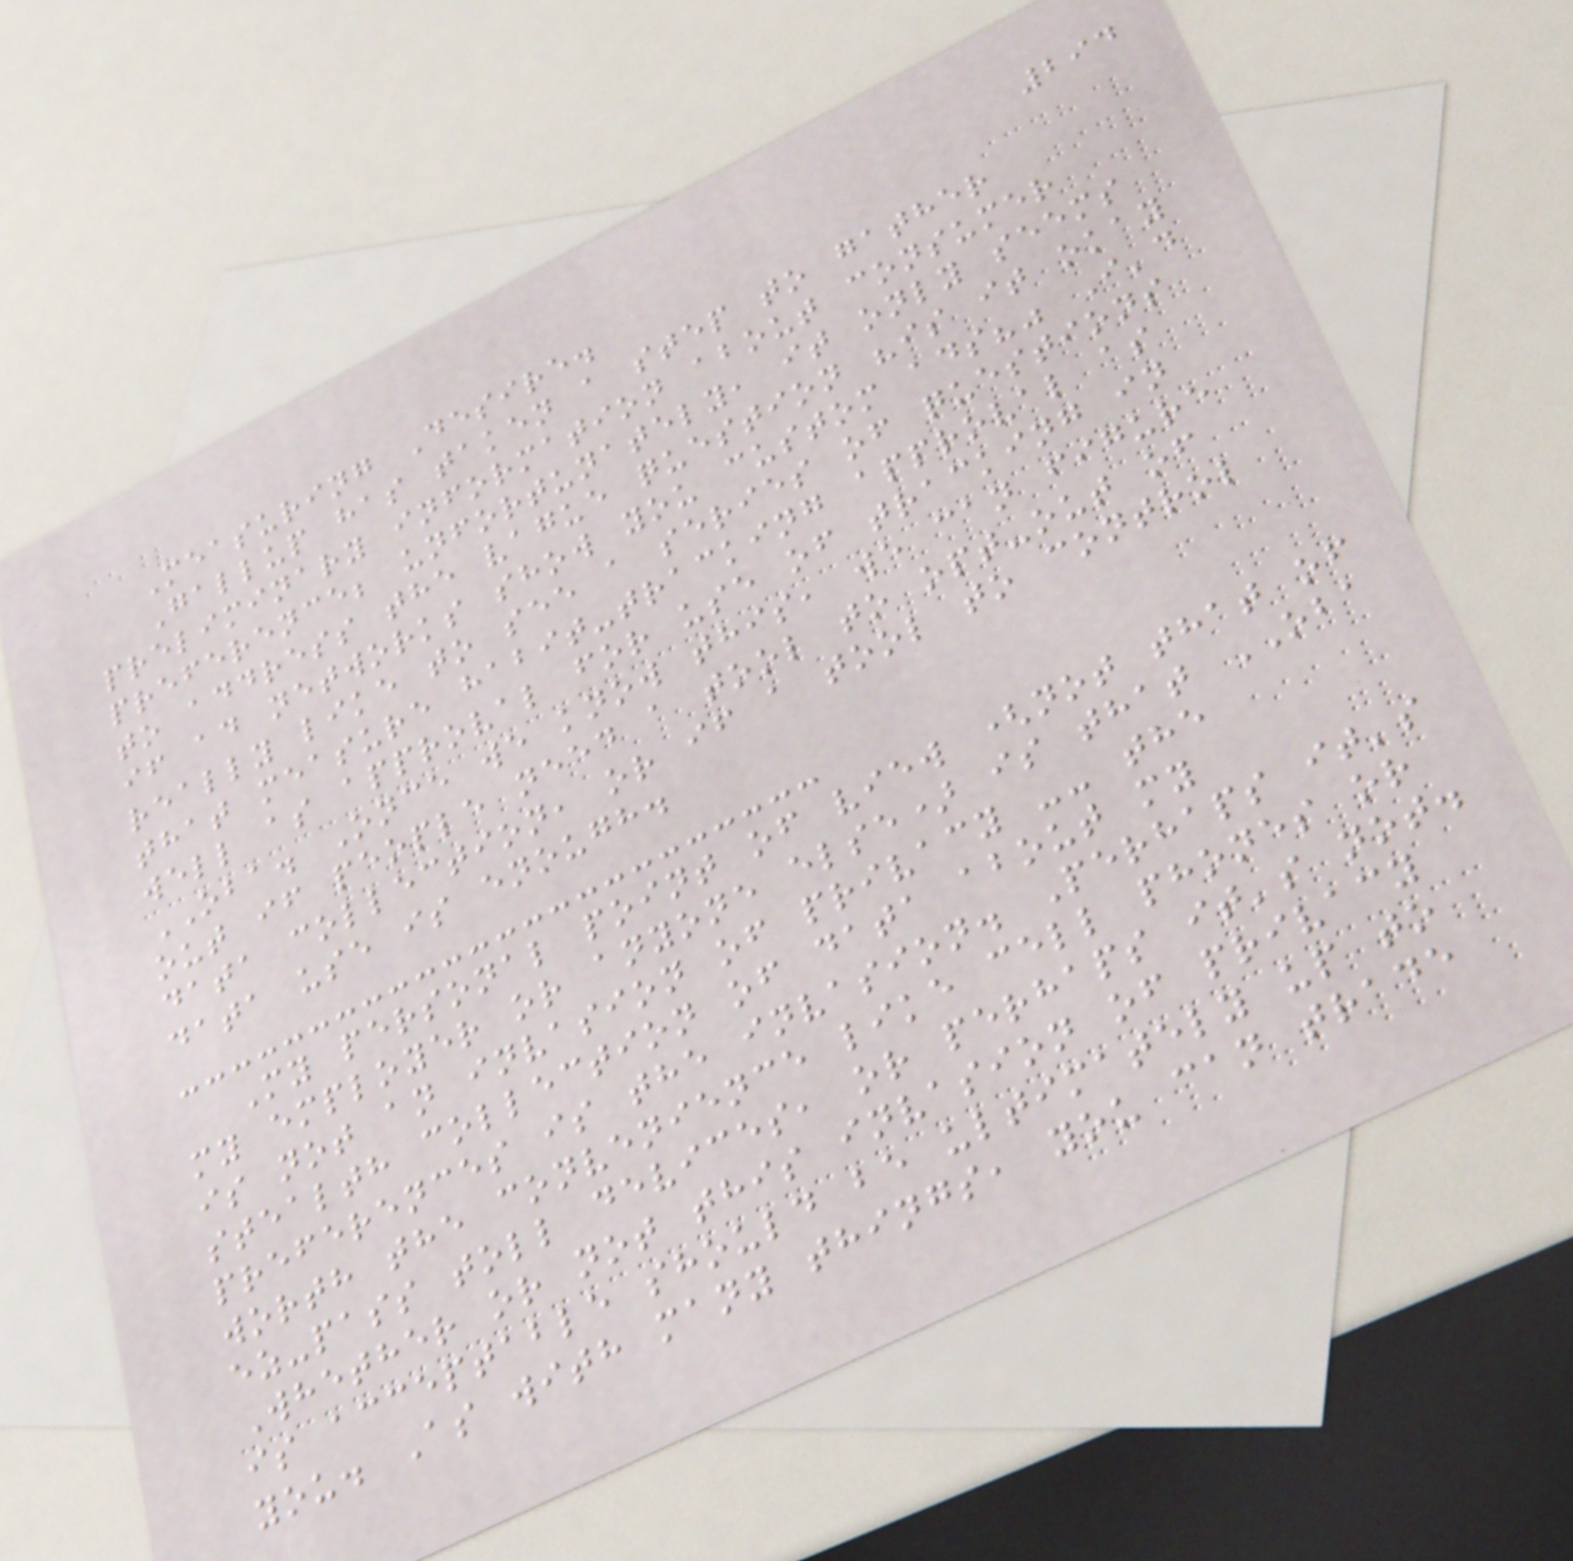294
Measuring Desire.
Gallup has taken a step to gather
preliminary information about consumer
preference; unfortunately, it only seems
to address the vague question "is it okay
if ad networks show you custom ads?" I'd
really like to see a series of questions
that measure habit-tracking approval as
well as approval for use of tracking in
OBA. Once we know this, we can figure
out if people need a tool to opt-out of
data collection, or if a tool to control
data use is enough.
My personal point of view (not that of
my employer or anyone else) is that OBA
is not an invasion of privacy -- the
stealth collection of data about my
preferences is the invasion. Perhaps it's
worth the convenience like cell phones or
ez-pass toll devices, or perhaps it's not.
Whether or not this invasion of privacy
is acceptable should be ultimately up to
you. As with many things, you can trade
